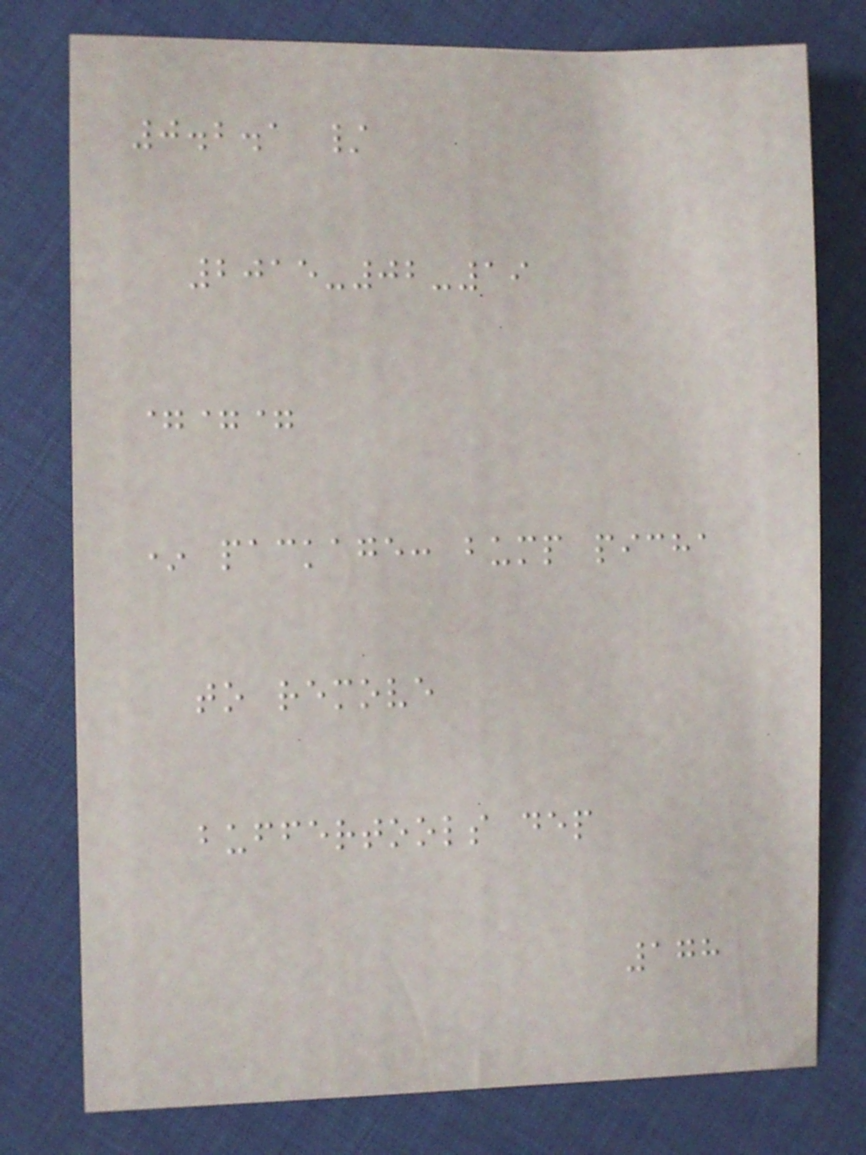0.2.1 /
2015-02-19
===
* package: bump picha
to remove
buffertools dep
178
